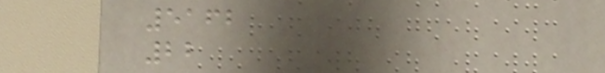5162
22
